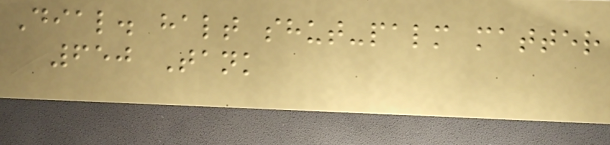Dial. halt shut-palm matter
650 Tank
